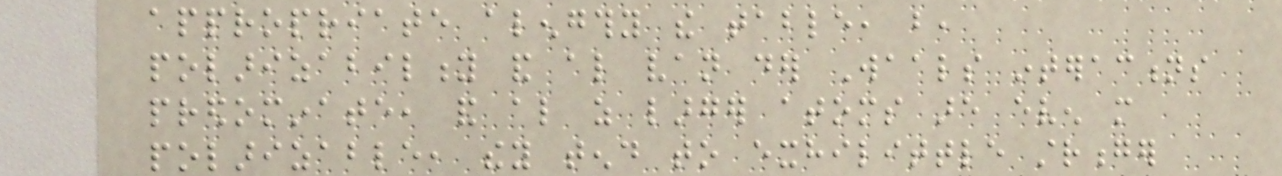appropriate alengthy the table, but,
polarizability and also van der Waals interactions
predominate, and also as larger atoms are even more
polarizable, they tend to exhilittle stronger
